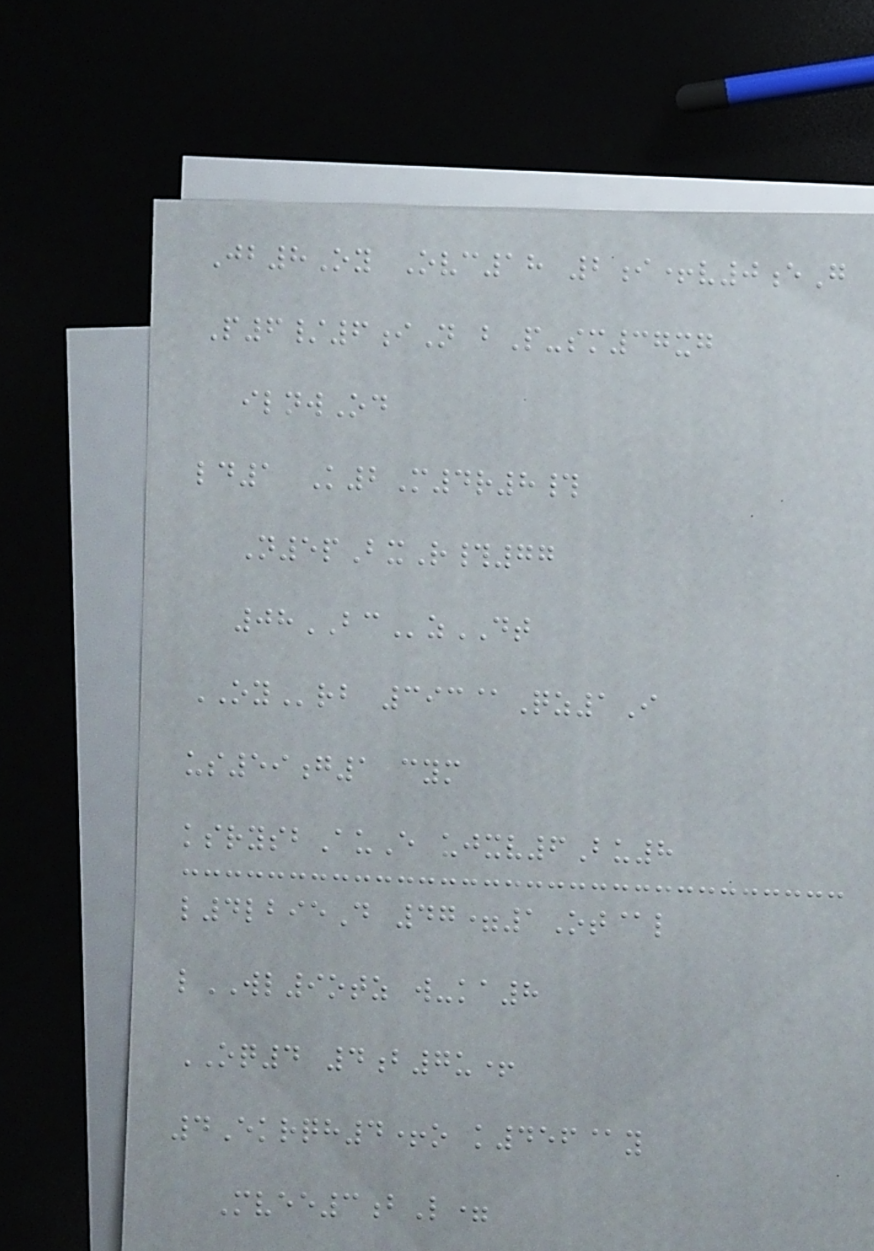Jb8Oy Ovc18 2i+v0eG
P6/6iN bP-sm37xg
ilnwOd
ld1 K2M4r8#
N5pBxR#77
08BCzDT
OYrb 393@Qz1I
us59g1 cym
ksrysbAuE ujxv6Bu8
l4lbieD 47=1Ot@l
lWL9otz w-ka8
OQ4 4b7u+
4Ekrqh4+o k456@y
Mvee3bL=
